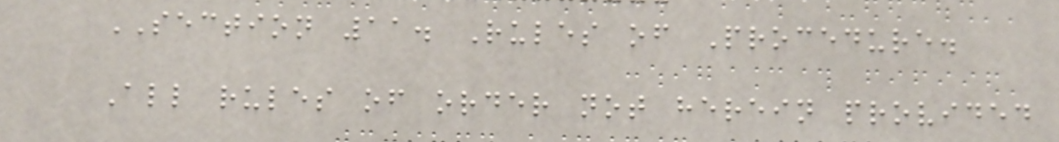SECTION 11. Rules of Procedure.
All rules of order not herein provided
